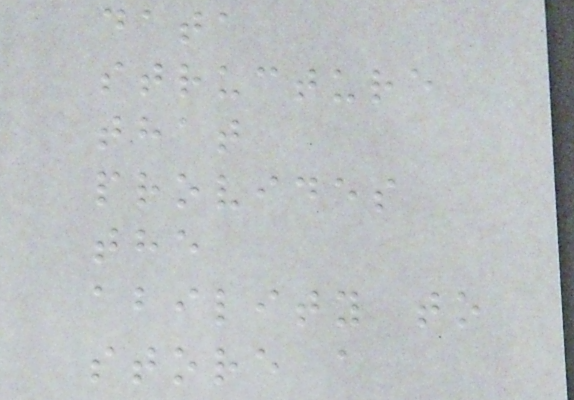data
structure
that
provides
the
ability to
store a
